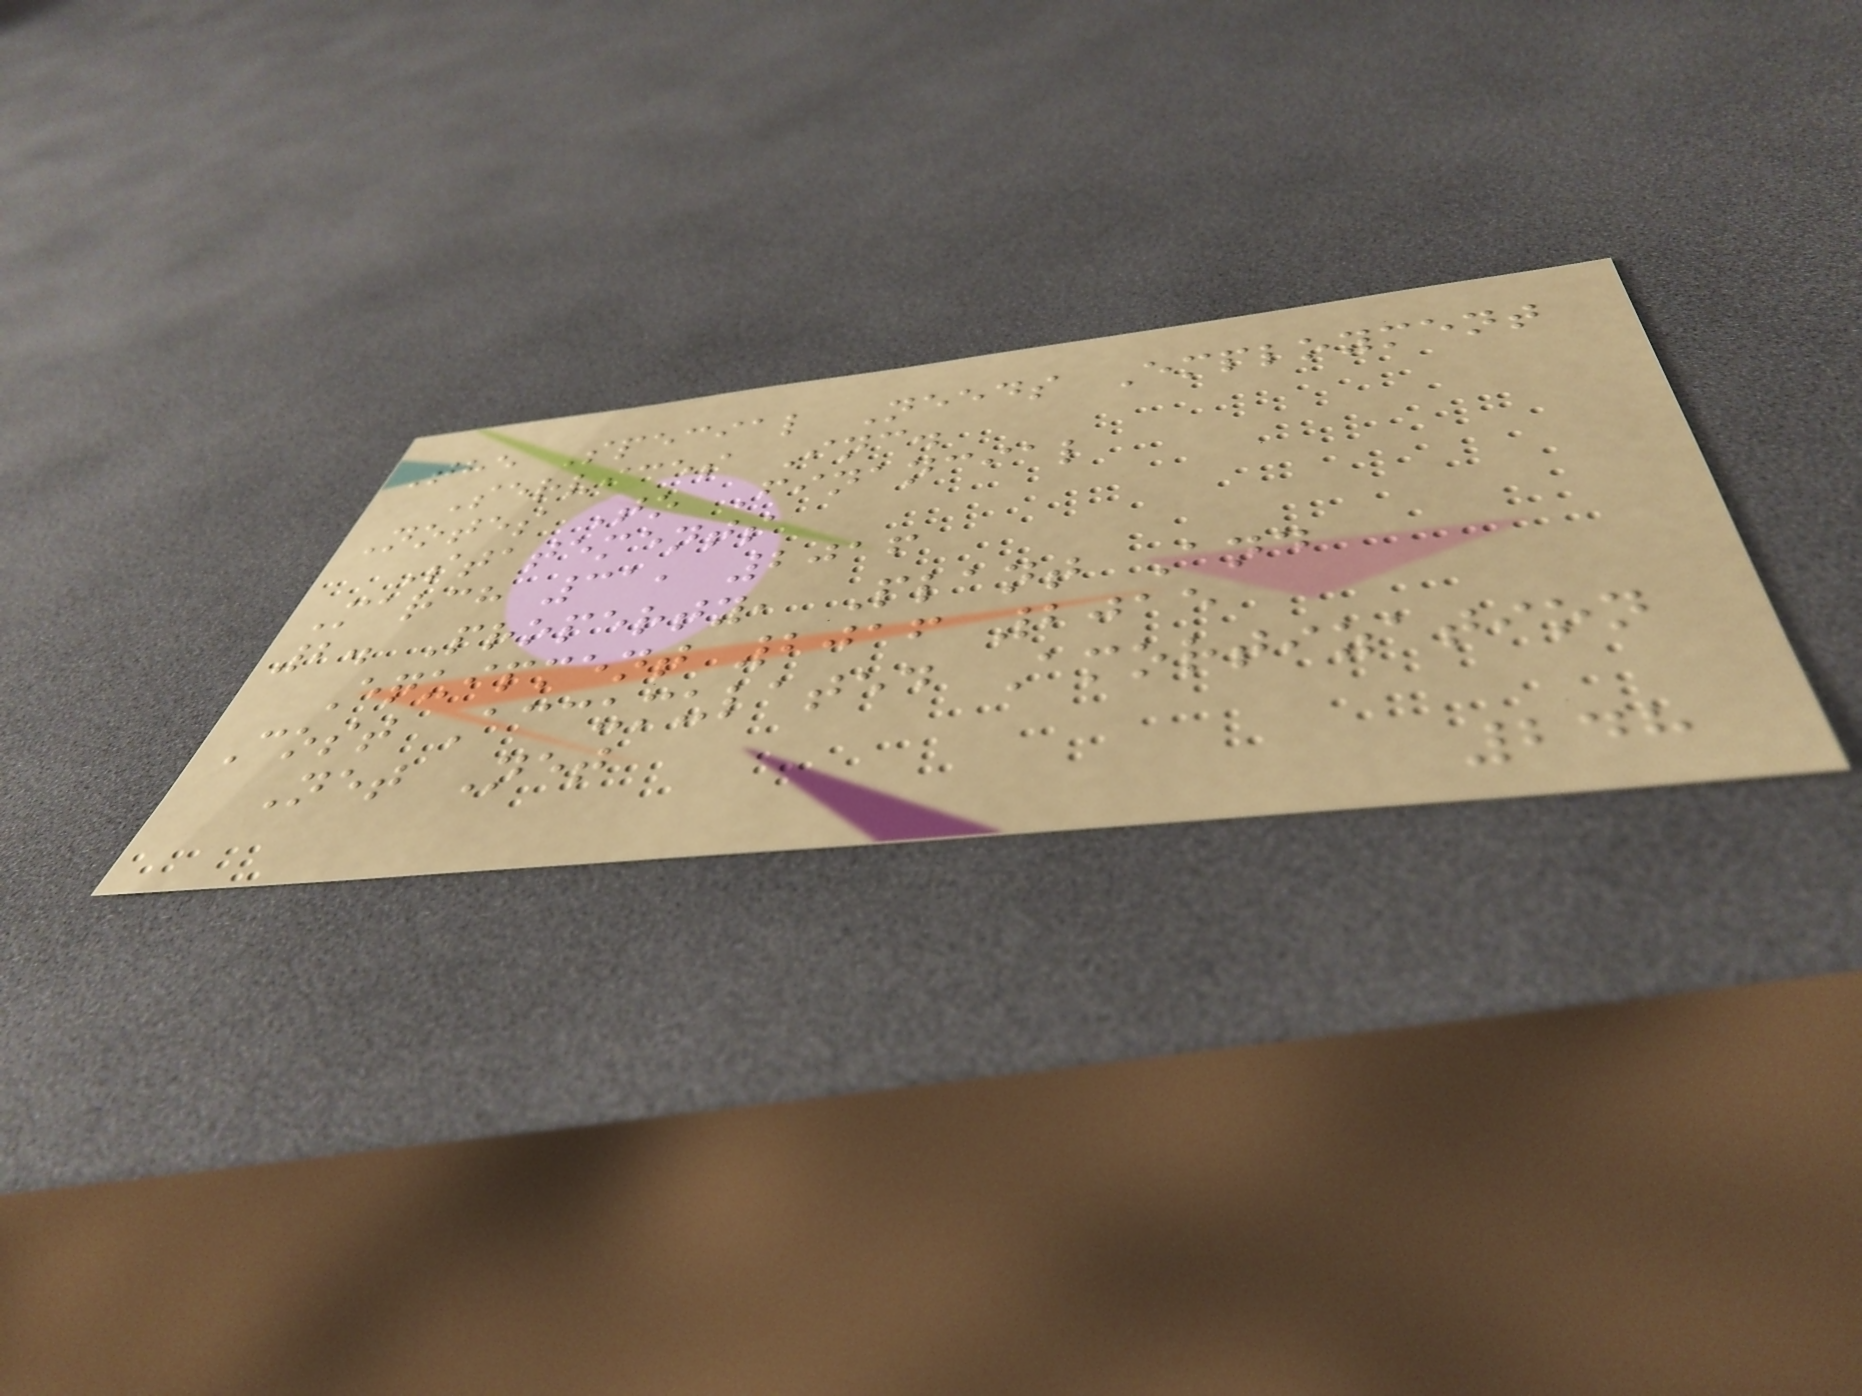The Special Needs Employment
Services Inc.
Notes To Financial
Statements
March 31, 2016
2. Property, Plant And
Equipment 2016 2015
Cost Accumulated Amortization
Net Net
248
